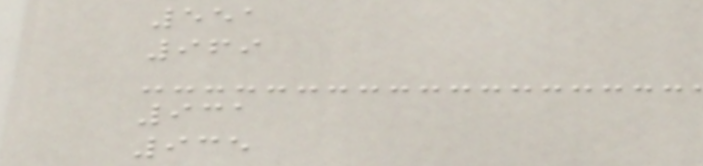551
969
931
935
